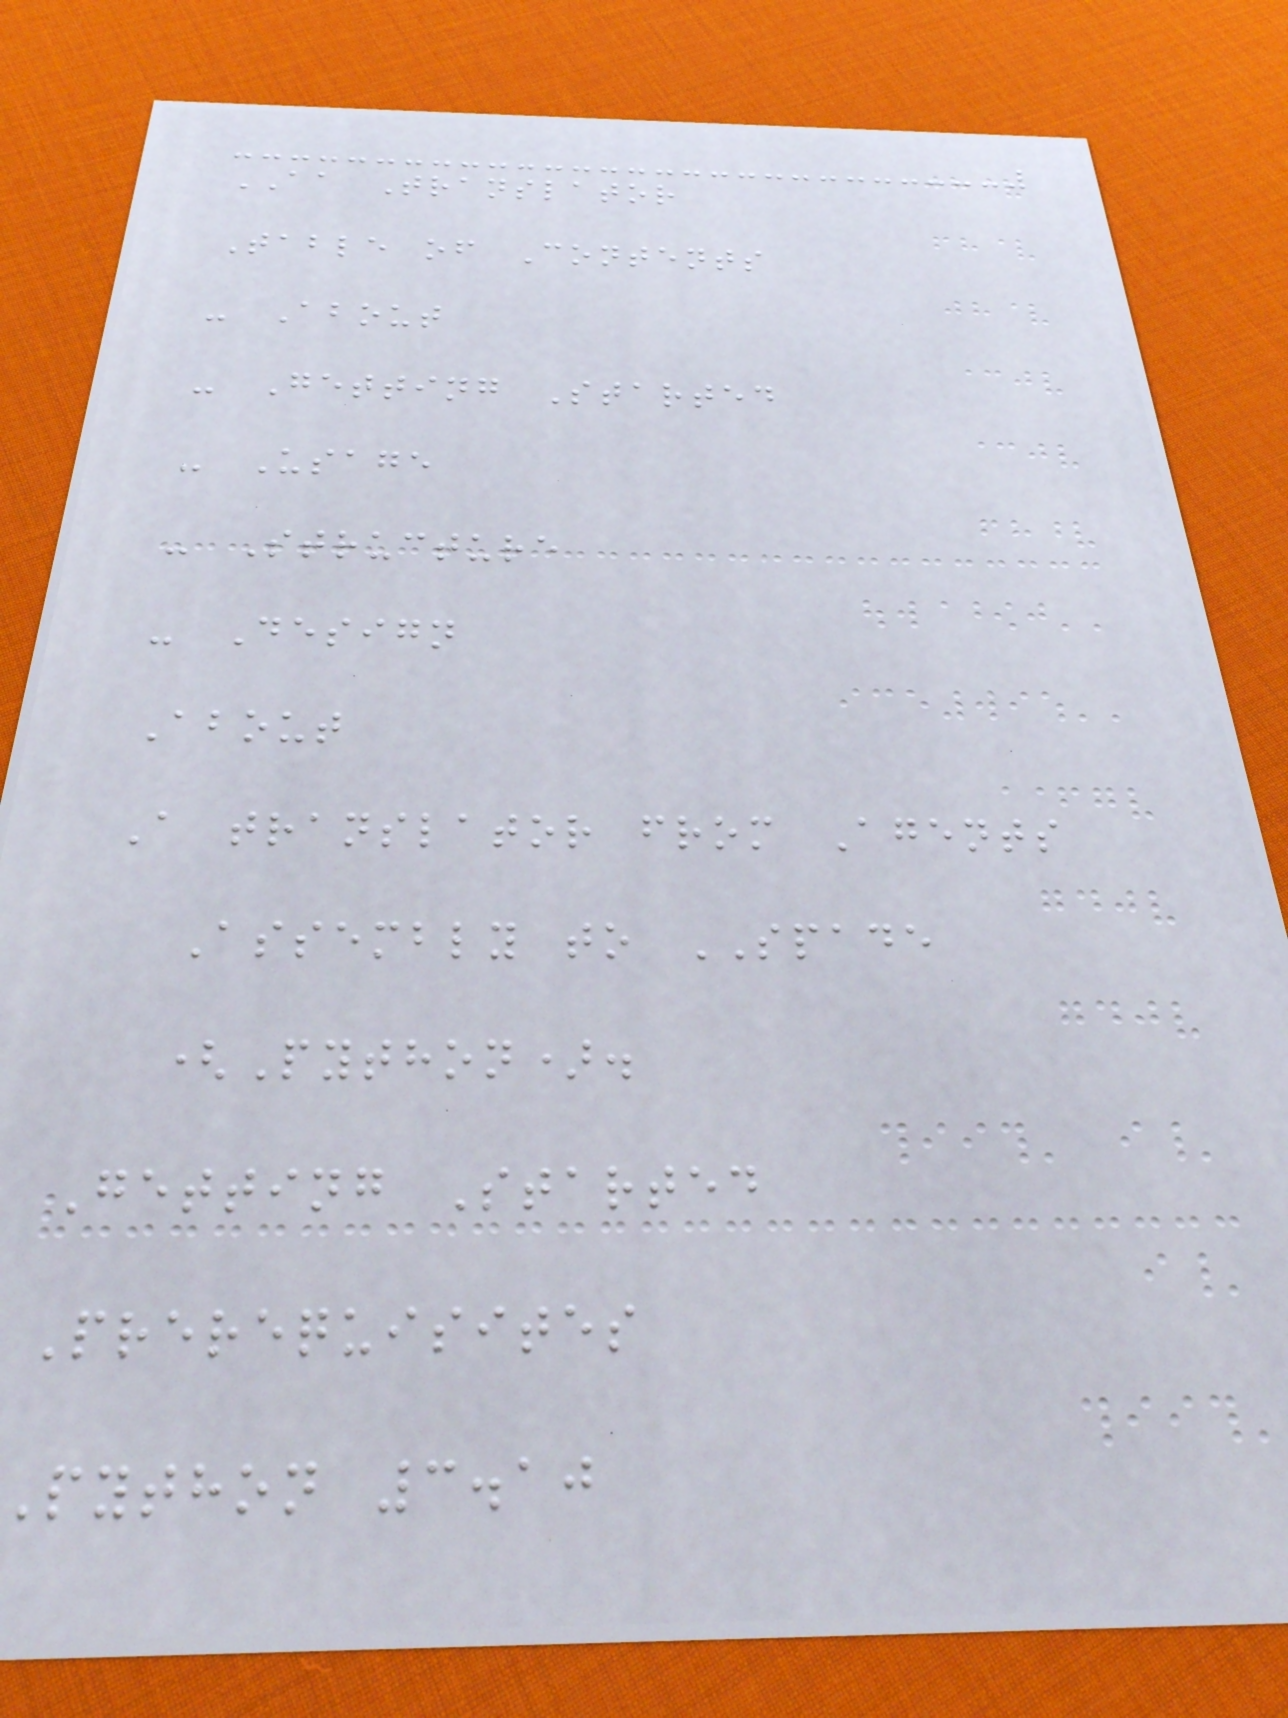AA Translator
Table of Contents
- About
- Getting Started
- Usage
- Structure
- Design
About
A translator from Agents
Assembly to SPADE
(Python).
Getting Started
Prerequisites
python 3.10
